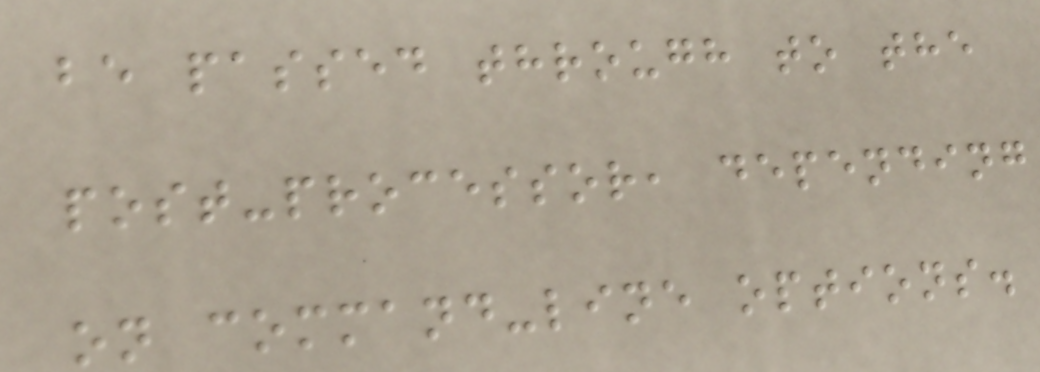be passed through to the
post-processor, depending
on command-line options.
